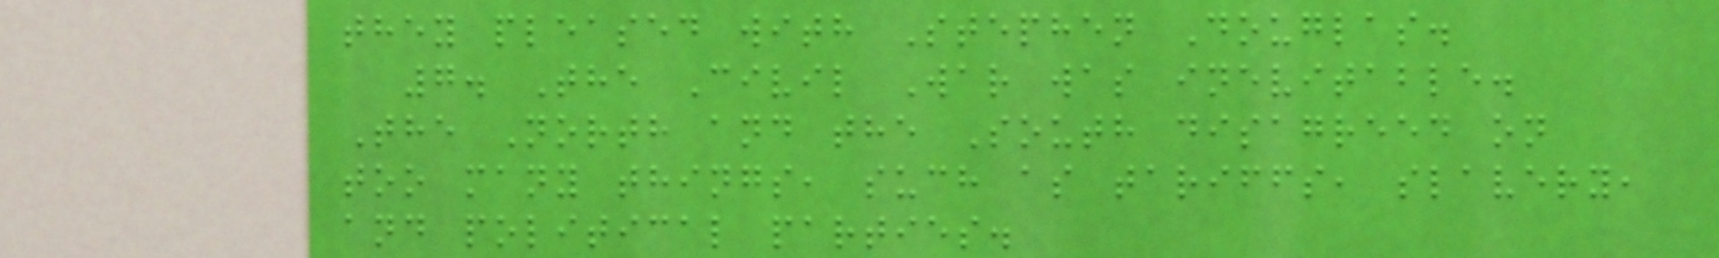they pleased with Stephen Douglas.
7. The Civil War was inevitable.
The North and the South disagreed on
too many things, such as tariffs, slavery,
and political parties.
